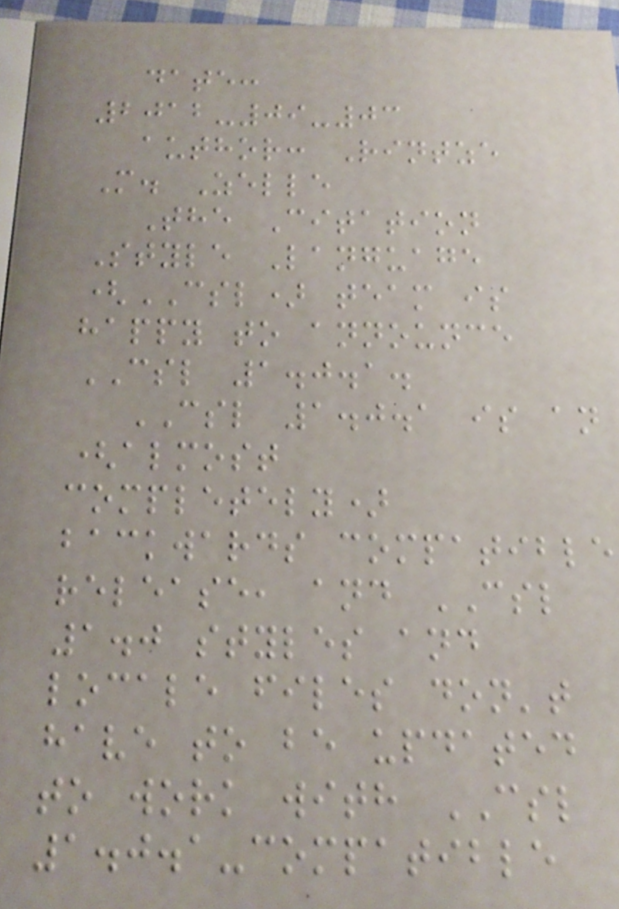date:
2012-09-03
author: Rintze
M. Zelle
The Citation
Style Language
(CSL) team is
happy to announce
CSL 1.0.1.
CSL 1.0.1 is an
(almost
completely)
backwards compatible
release, and CSL
1.0 styles and
locale files don't
have to be updated
to work with CSL
1.0.1-compatible
